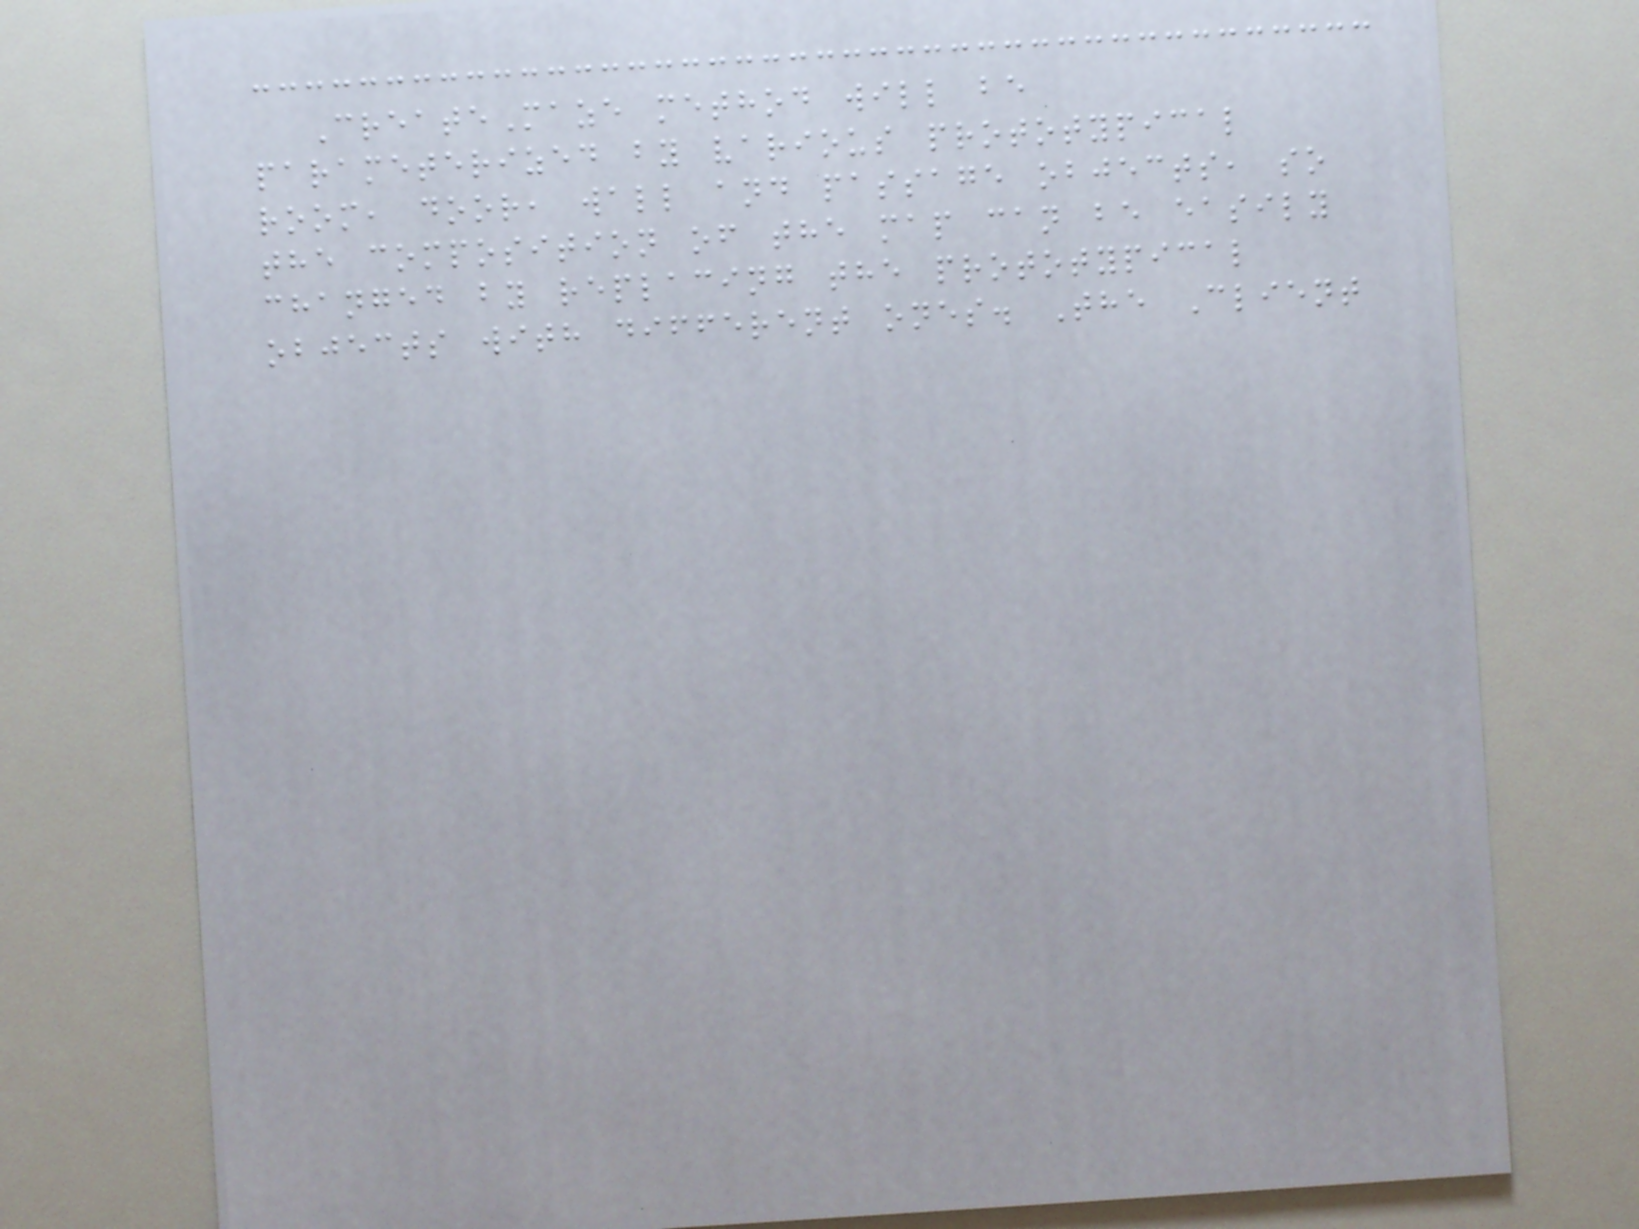CreateMaze method will be
parameterized by various prototypical
room, door, wall and passage objects, so
the composition of the map can be easily
changed by replacing the prototypical
objects with different ones. The Client
